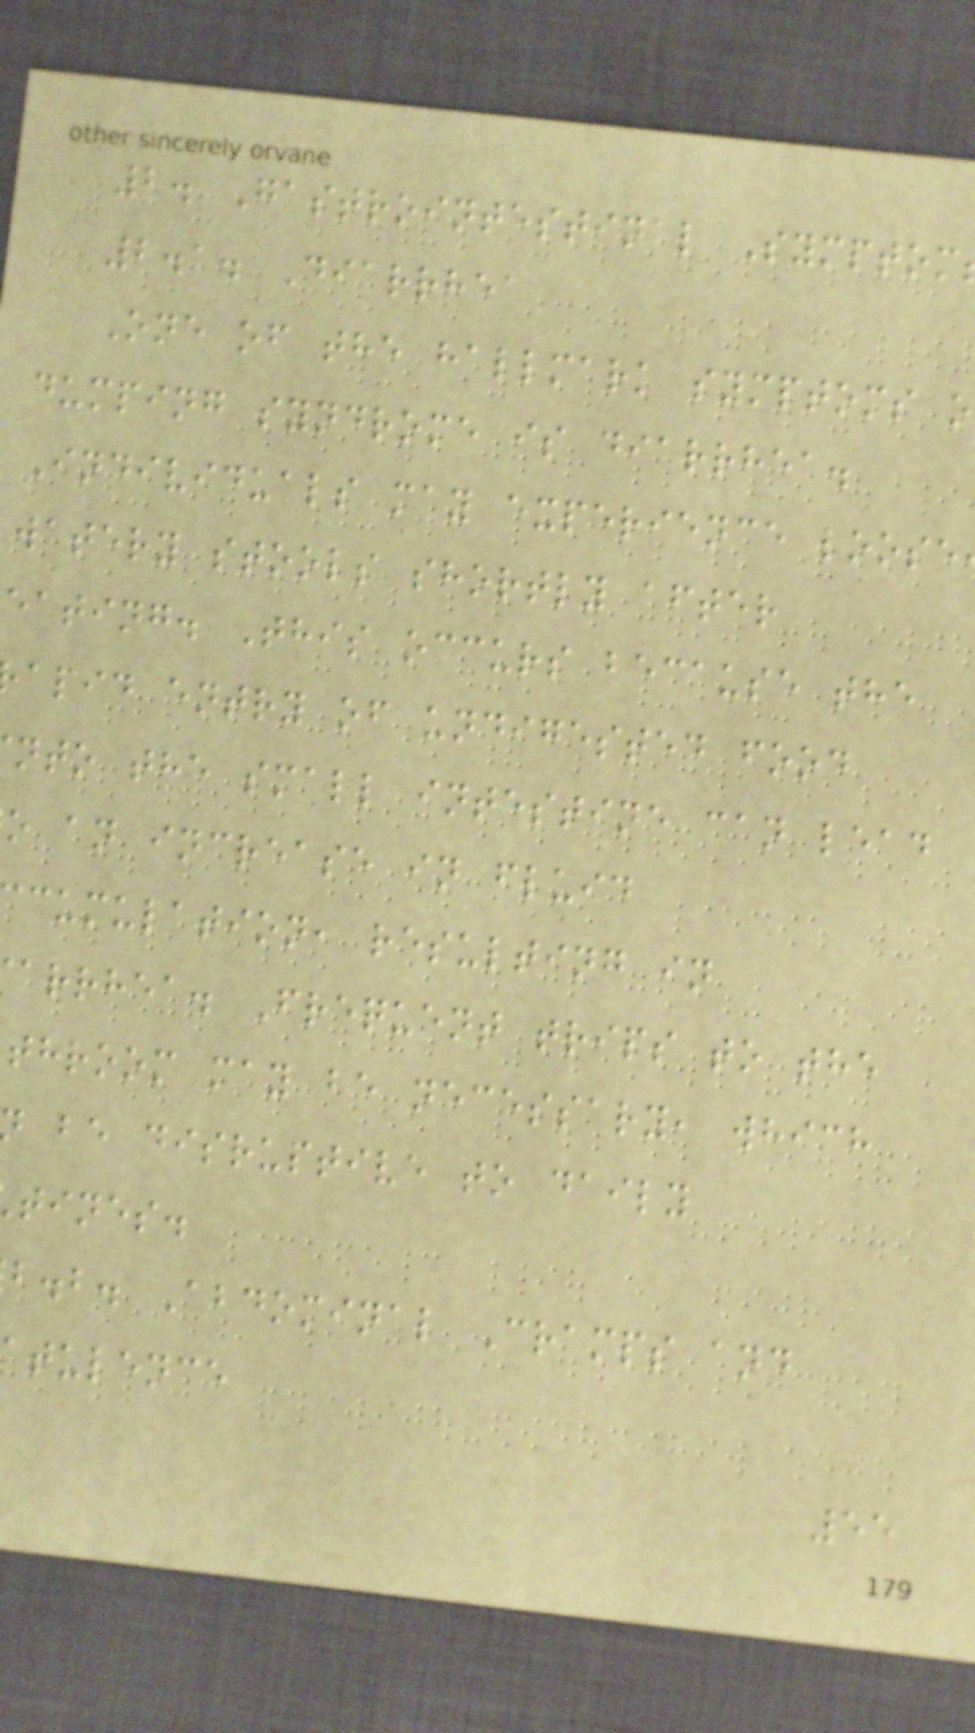2. Gastrointestinal Symptom
2.1. Diarrhea
One of the hallmark symptoms o
dumping syndrome is diarrhea.
Individuals may experience loose
watery stools shortly after
eating. This occurs because the
apid entry of undigested food
nto the small intestine can lead
o an increase in fluid
cumulation, resulting in
arrhea. Frequent trips to the
throom may be necessary, which
be disruptive to daily
tines.
b.b. Abdominal Cramps and
atulence
55
